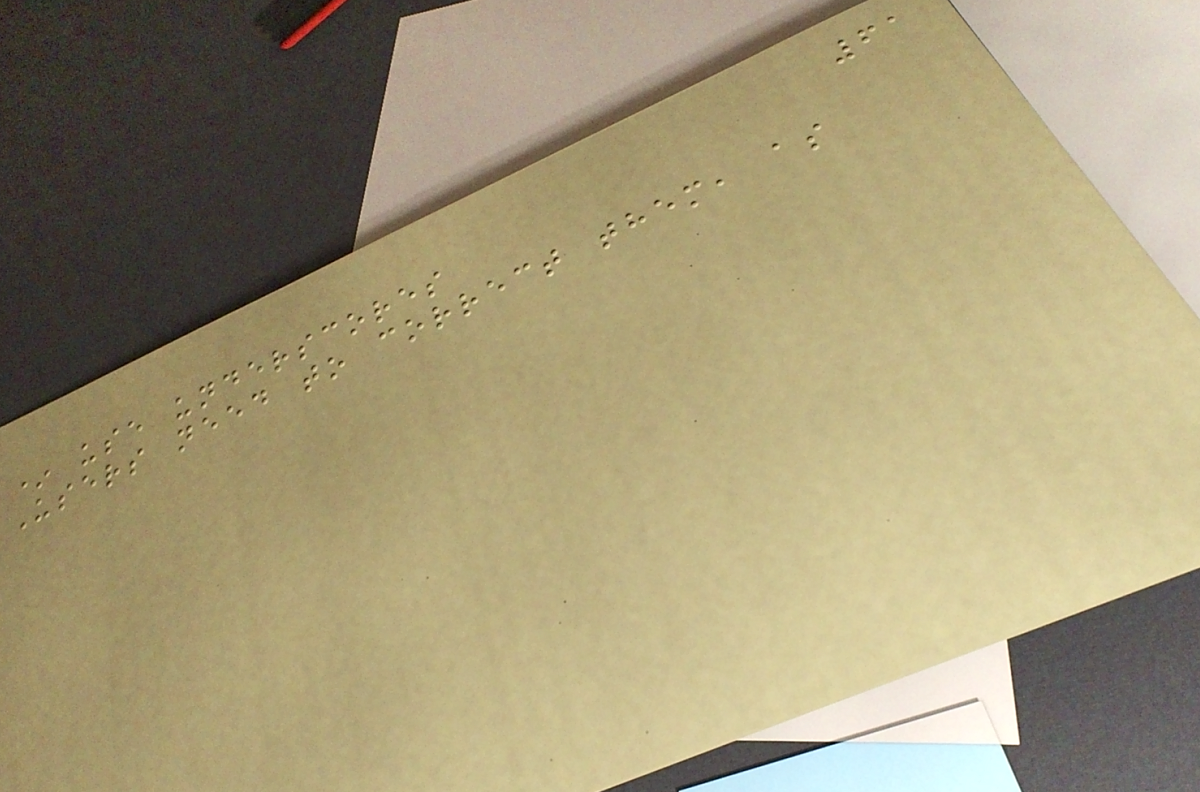61
* use underscores
Users need to correct them, as
